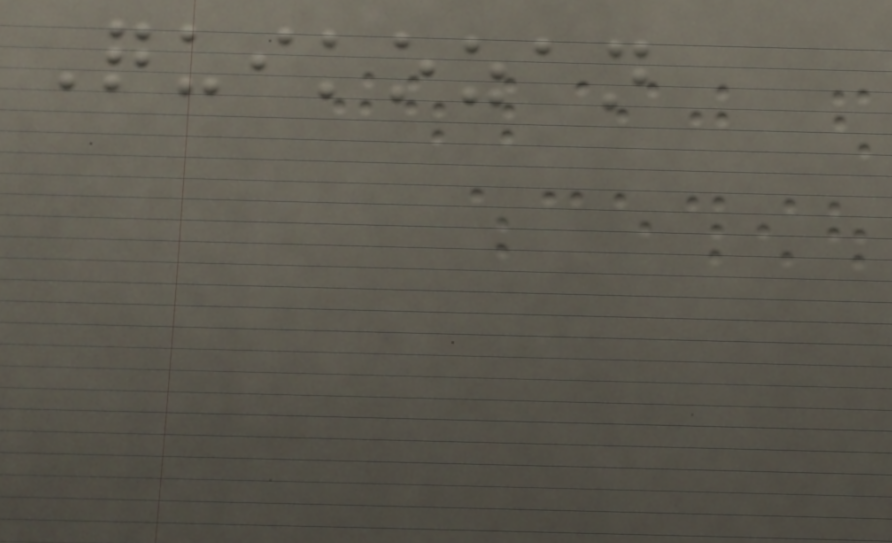Quikozan
